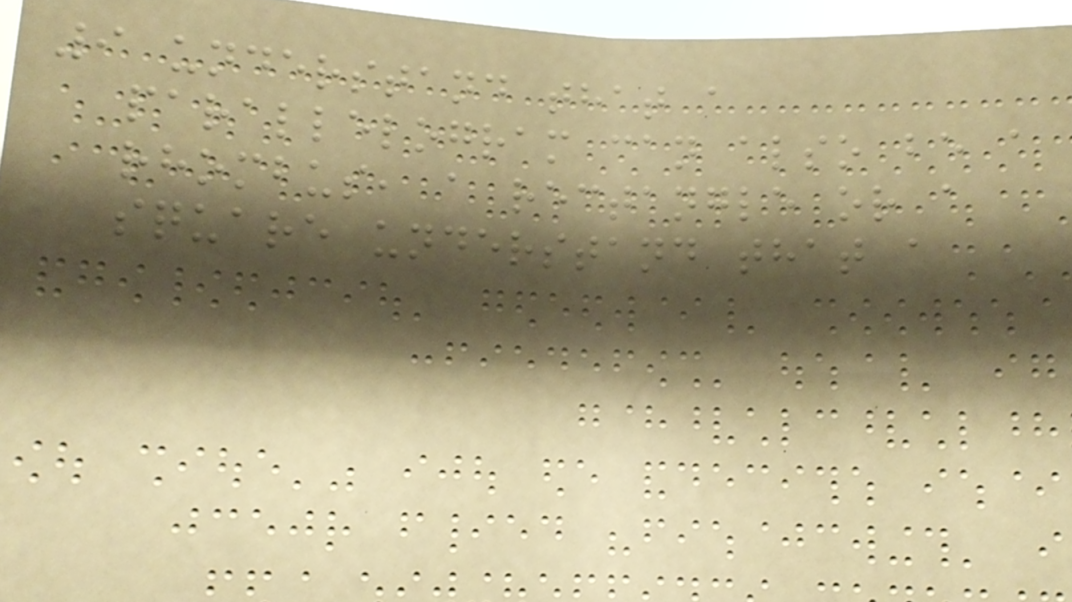9 understand that a
parallelogram can also be a
rhombus, a rectangle or a
square understand that a
